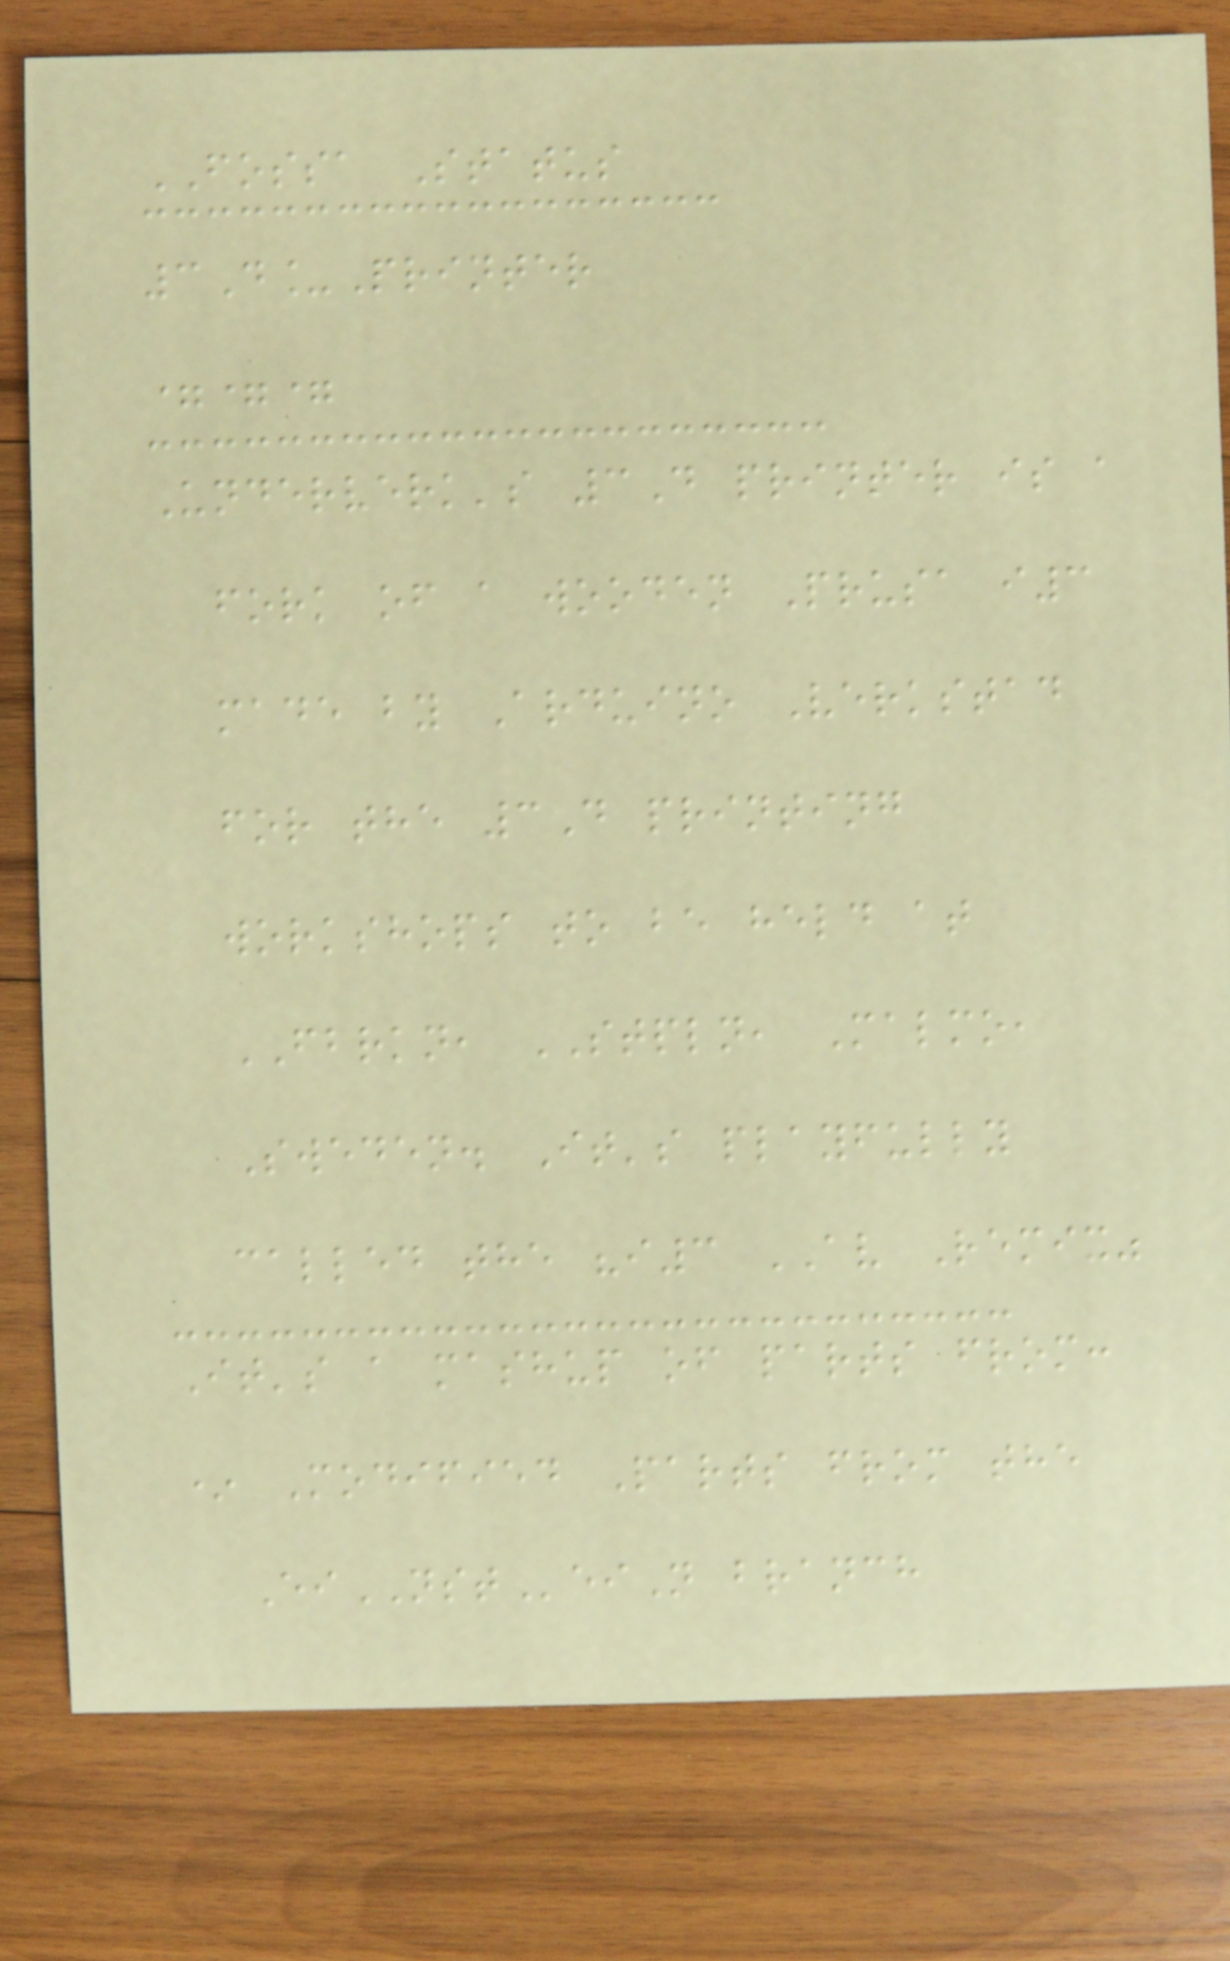FOSSA Status
3D_Printer
===
Underverk's 3D printer is a
fork of a wooden Prusa i3
made by Arduino Verkstad
for the 3D printing
workshops to be held at
FBRKN, STPLN, Malmo,
Sweden. It's playfully
called the "i3 AV Remix"
It's a mashup of parts from:
* Modified Parts from the
EiNSTeiN branch
